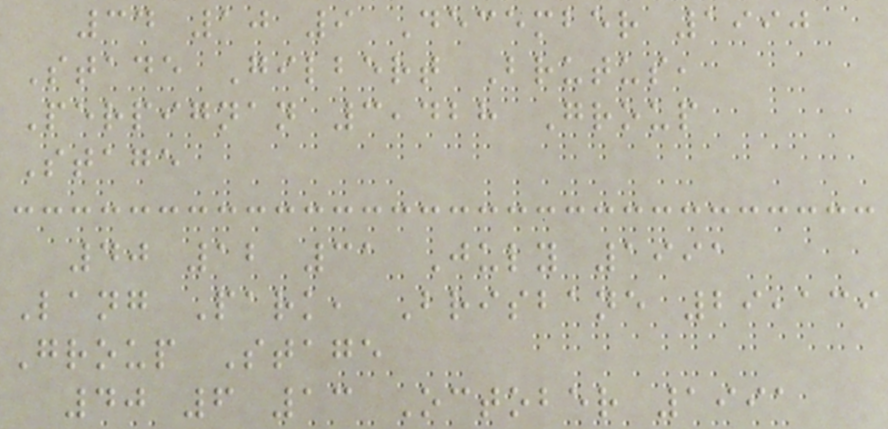34 10 9 December 1990
Stade Gilbert Brutus,
Perpignan 3,428 Group
Stage
40 12 31 July 1991
Lang Park, Brisbane 29,139
Group Stage
40 6 13 October 1991
